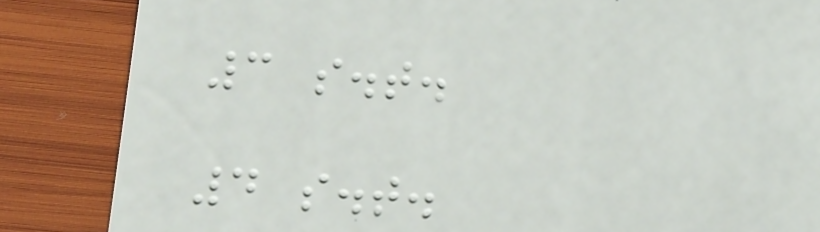3 s.t.
4 s.t.
